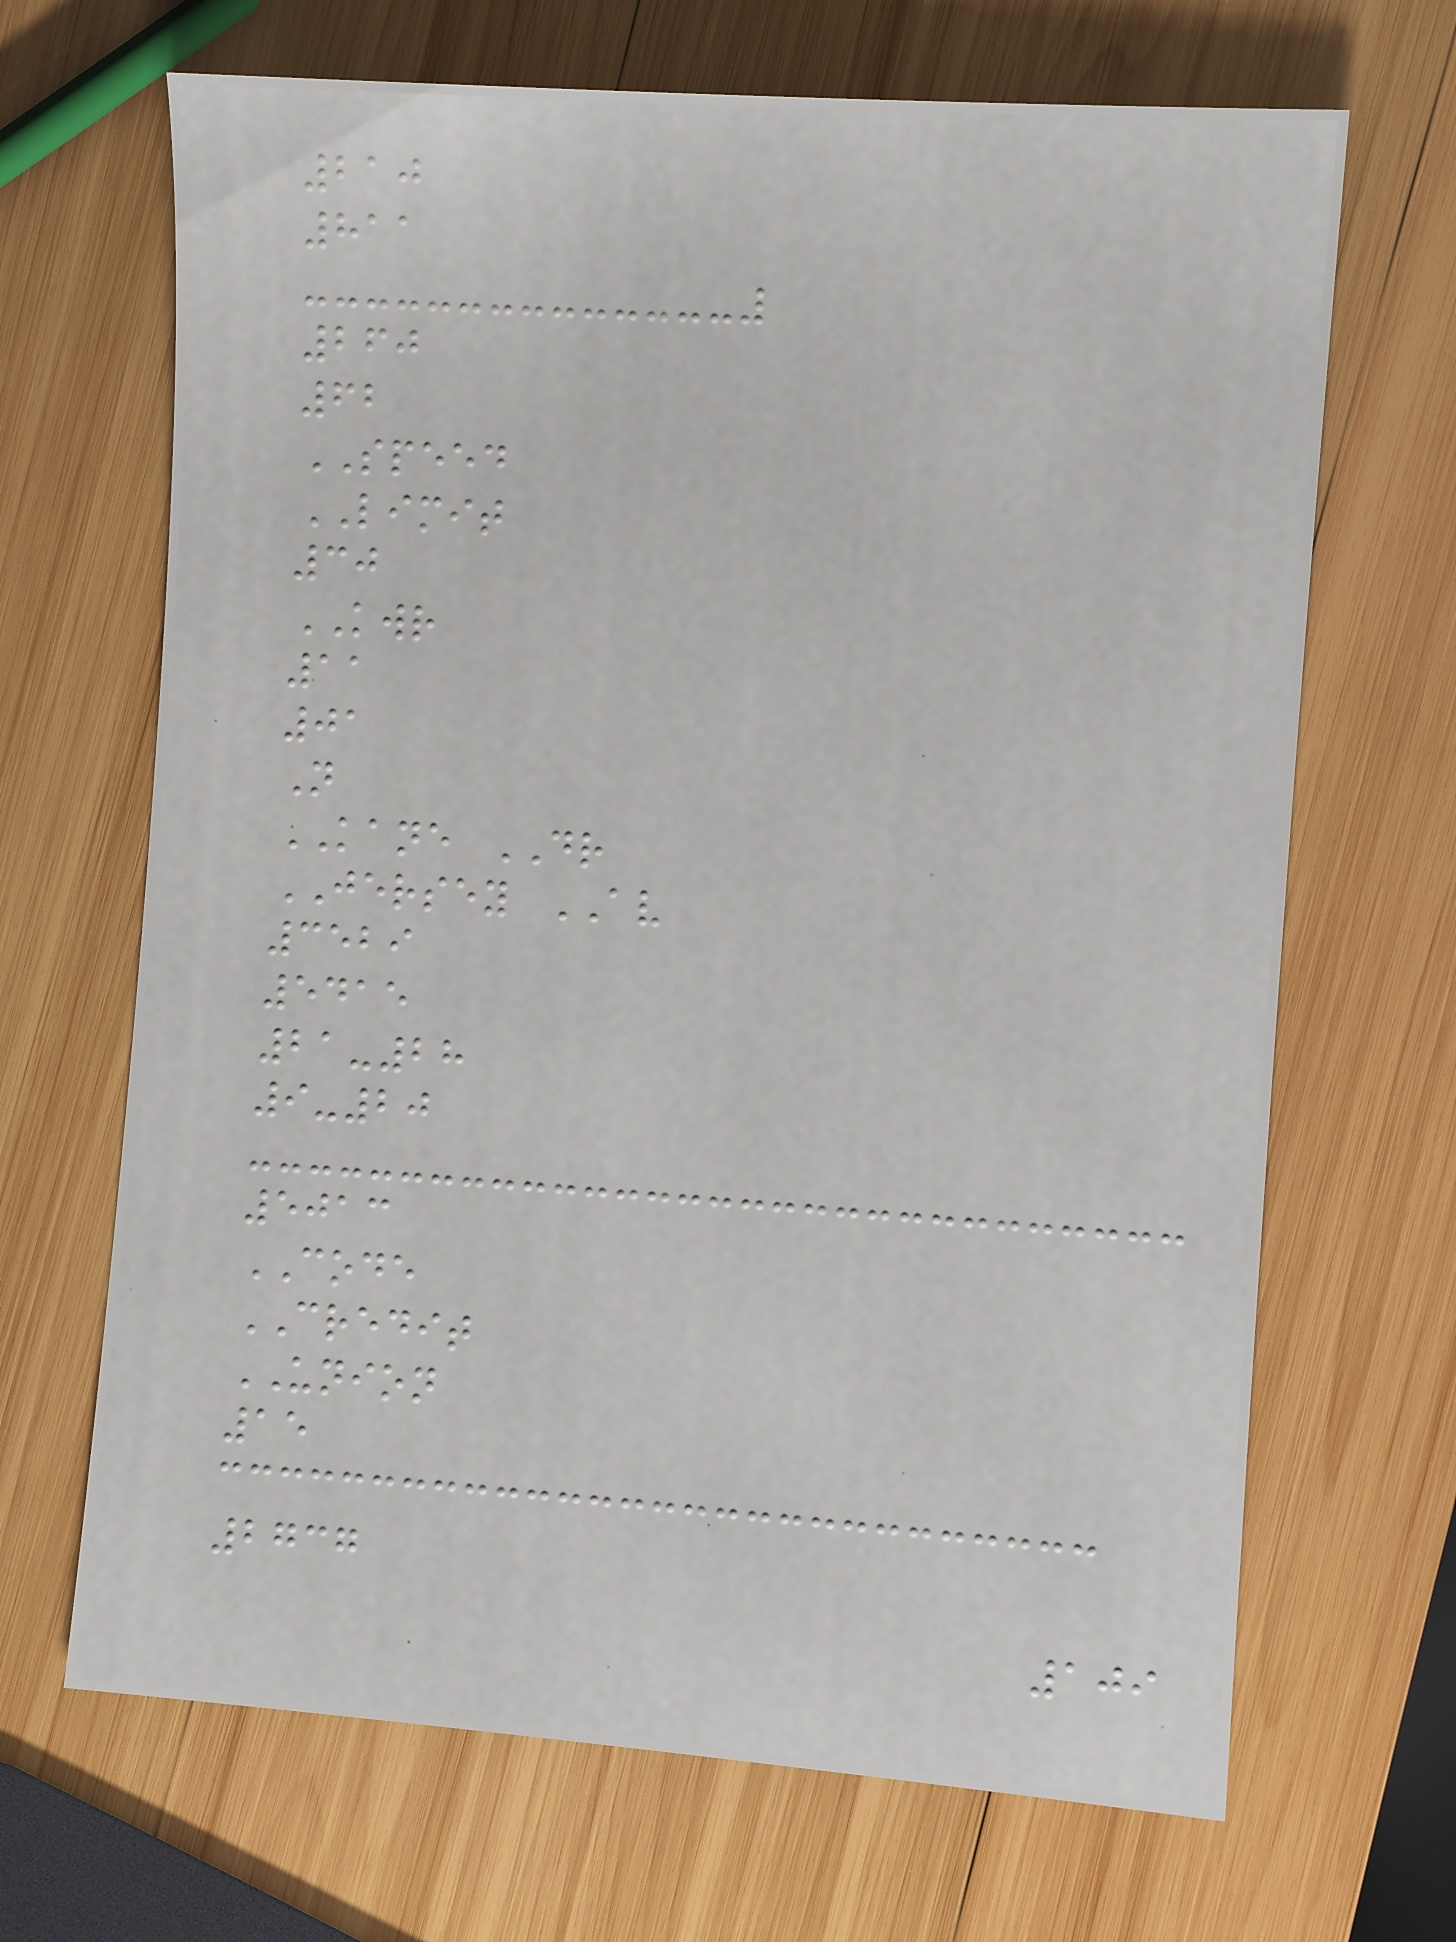210
811
260
62
SPEED
LIMIT
30
KWR
11
01
N
KANE DR
JERSEY AV
3529
5415
21-28
9-20
5013
CODE
CREDIT
UNION
15
2737
109
